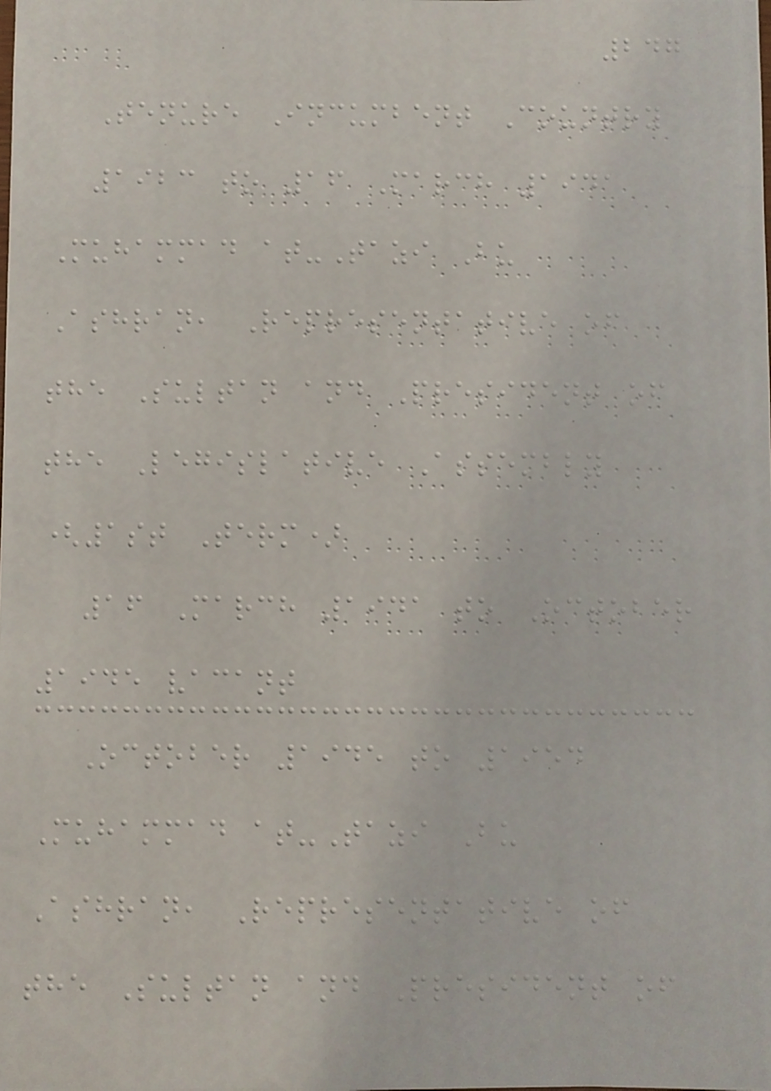247
Tenure Incumbent Country
1923 to 16 March 1941
Muhammad at-Tazi Bu
Ashran, Representative of
the Sultan and President of
the Legislative Assembly
(1st Term)
16 March 1941 to October
1945 vacant
October 1945 to 1954
Muhammad at-Tazi Bu
Ashran, Representative of
the Sultan and President of
